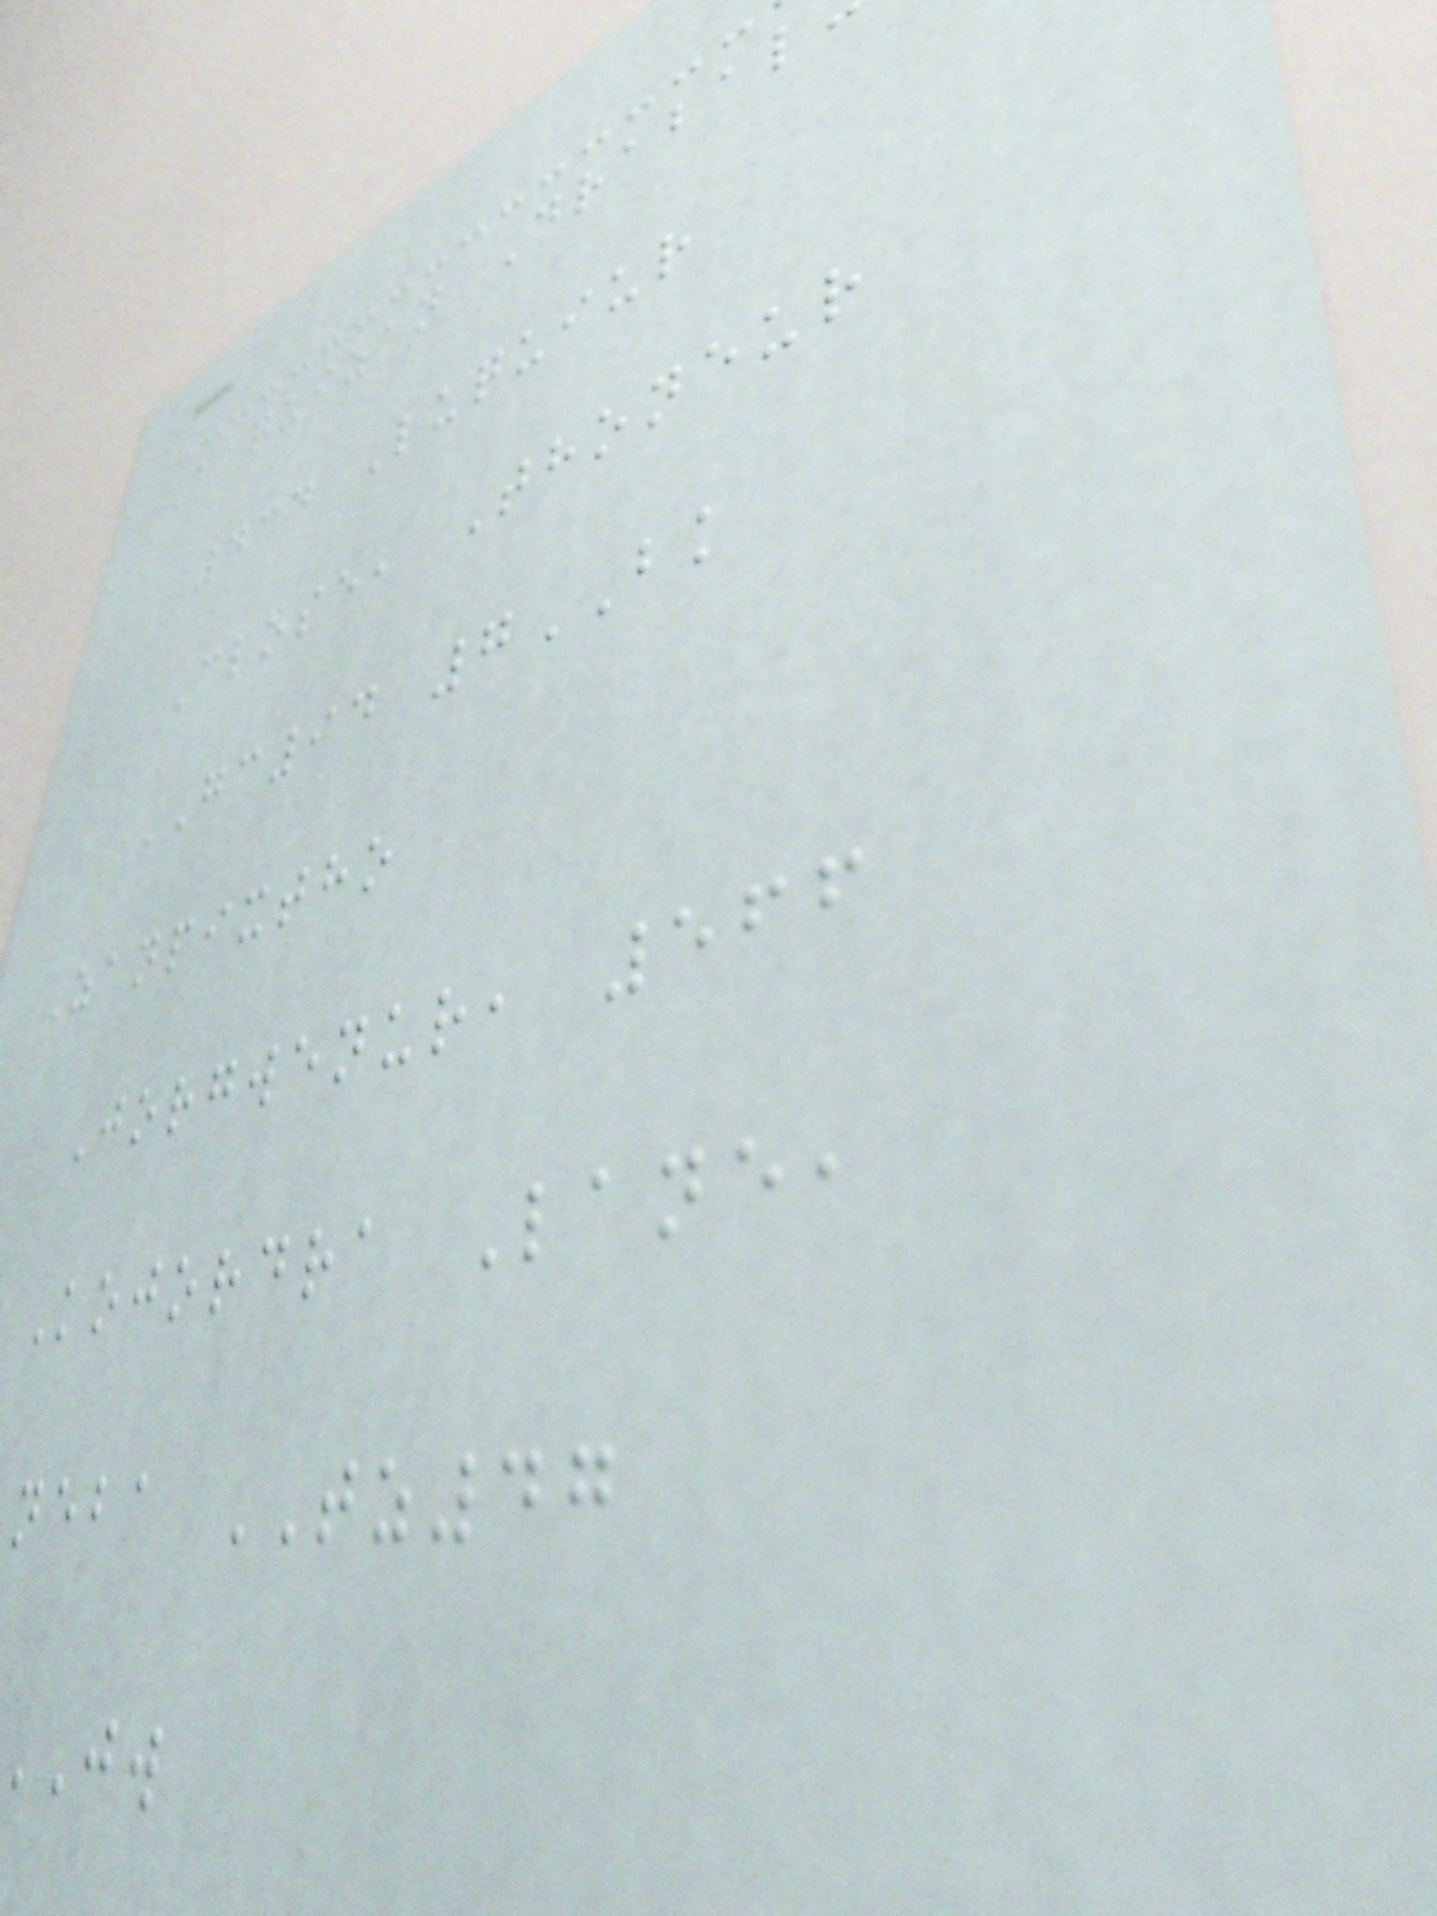Baquizan Drabal
434 Luquiur
Close, Thoneur
GC94 7BK
Zanpixtho
Jorgwenur, 566
Kojordra Lane,
neba TZ47
